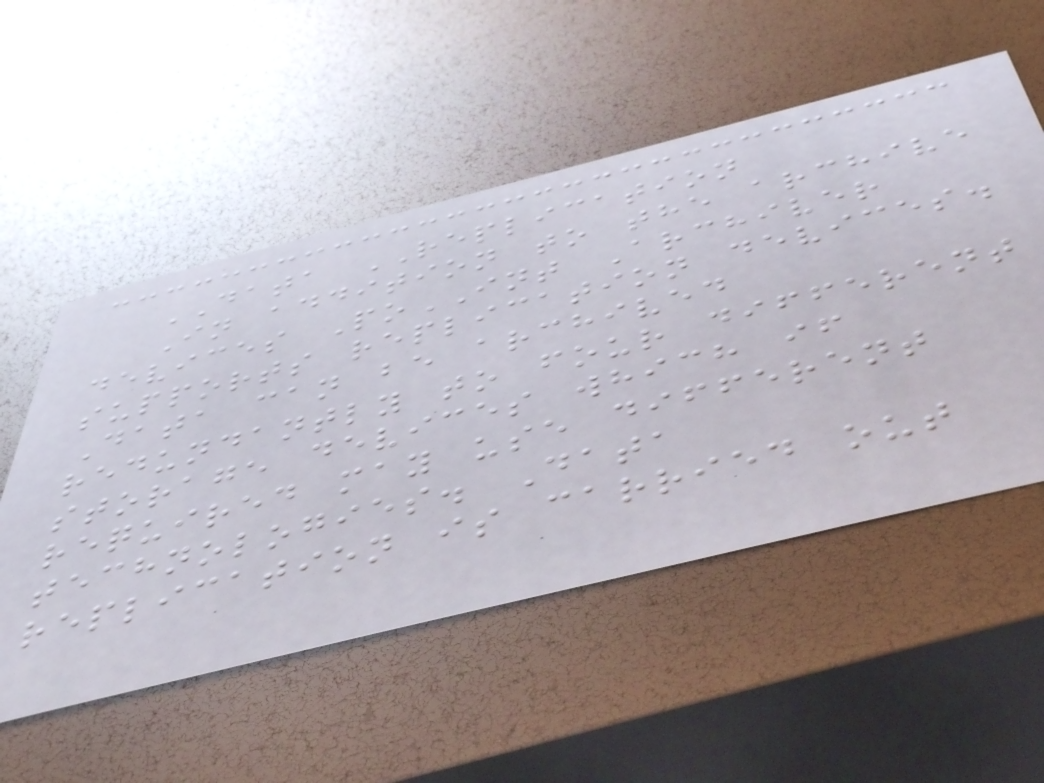DATA REPLICATION
In addition to the archive
devices PoINT Archiver
supports replication devices.
Data can be archived
redundantly to four different
storage devices which if
required may use different
technologies. Data
replication is carried out
